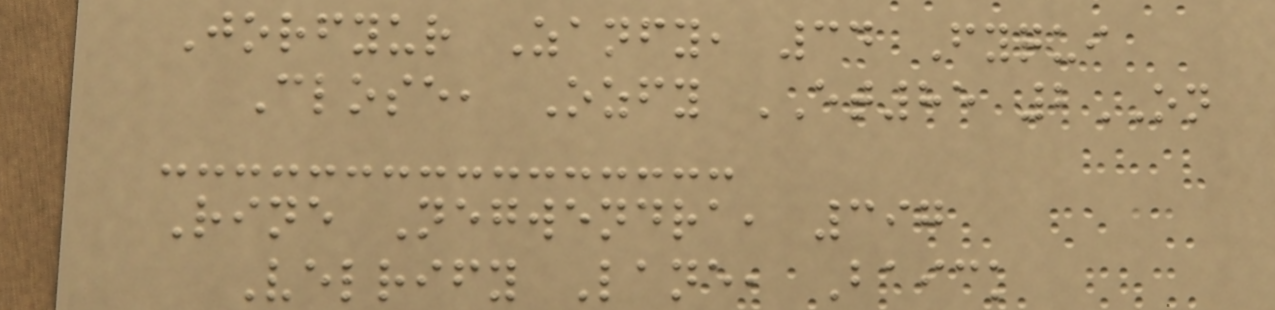Jorfyur Zanfy, 34 Fyqui
Close, Ozfy ET85 2ON
Rine Negwendra, 397
Velrify Lane, Baick
